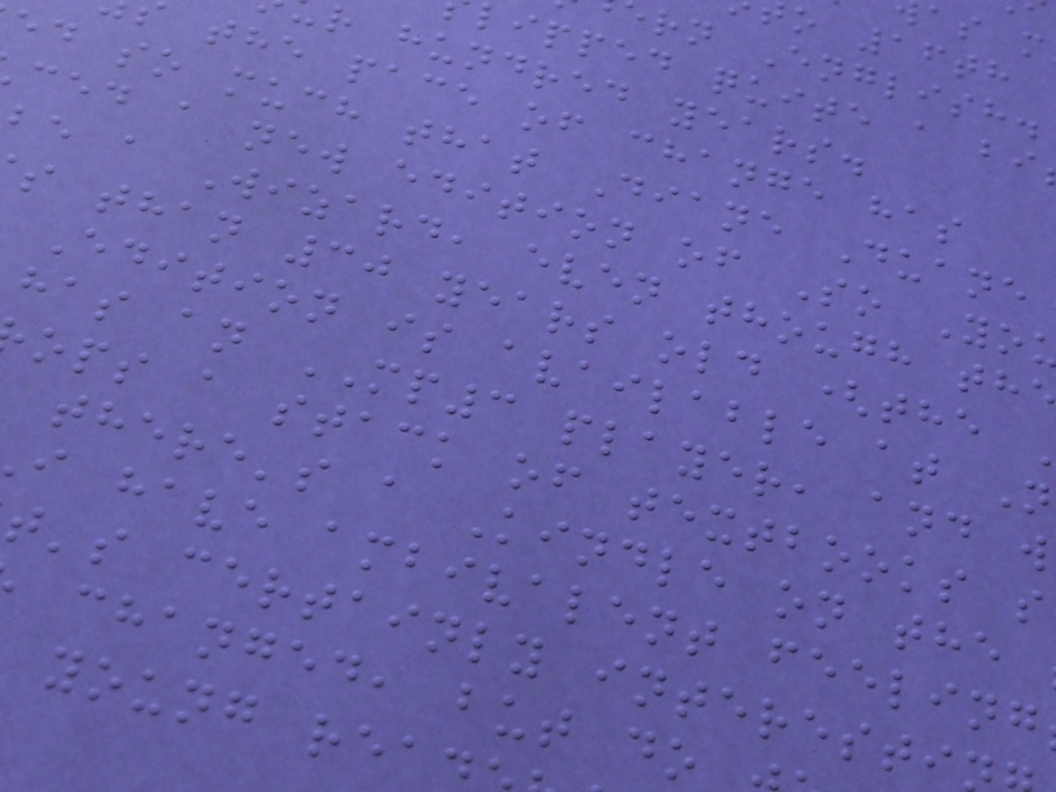rn English.
lipped quite a bi
r hundred years.
the pace of change has
ed so much that Diane Duane
ced a new edition of So Yo
be a Wizard, even though th
s than 30 years old (the
Edition is available at N
has an MP3 player, and w
ops a stack of textbooks s
there's a Kindle on the
i have ambivalent feeling
t's certainly interesti
changed, but do
young rea
